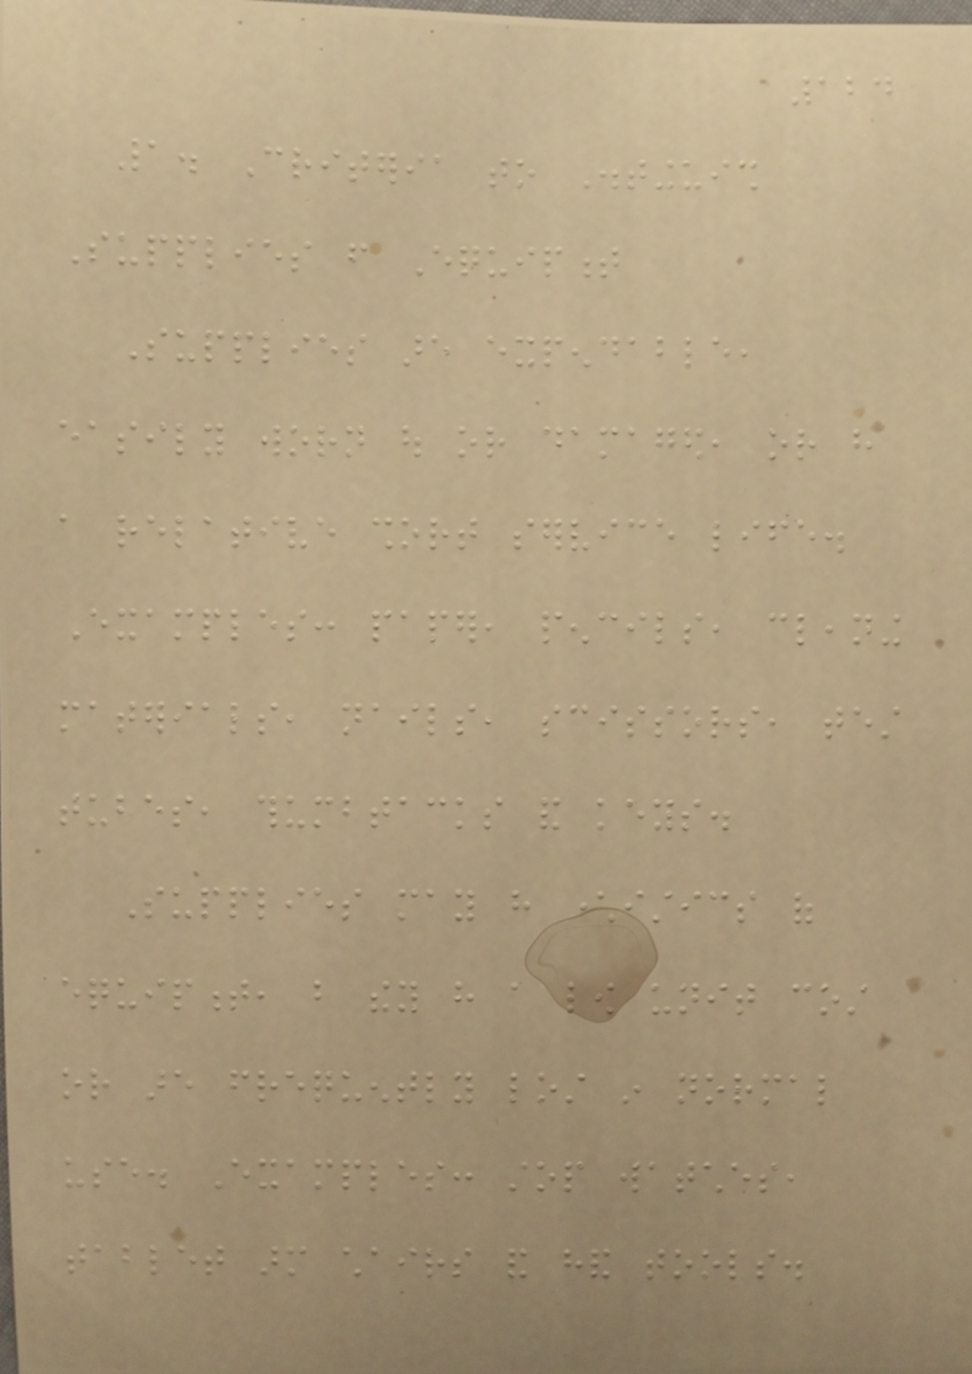124
1. Criteria to Distinguish
Supplies from Equipment
Supplies are expendable,
easily worn out or damaged, or have
a relative short service life.
Examples: paper, pencils, cleaning
materials, nails, scissors, test
tubes, thumbtacks and keys.
Supplies may have characteristics of
equipment, but they have a low unit cost
or are frequently lost in normal
use. Examples: stop watches,
tablet arm chairs and hand tools.
